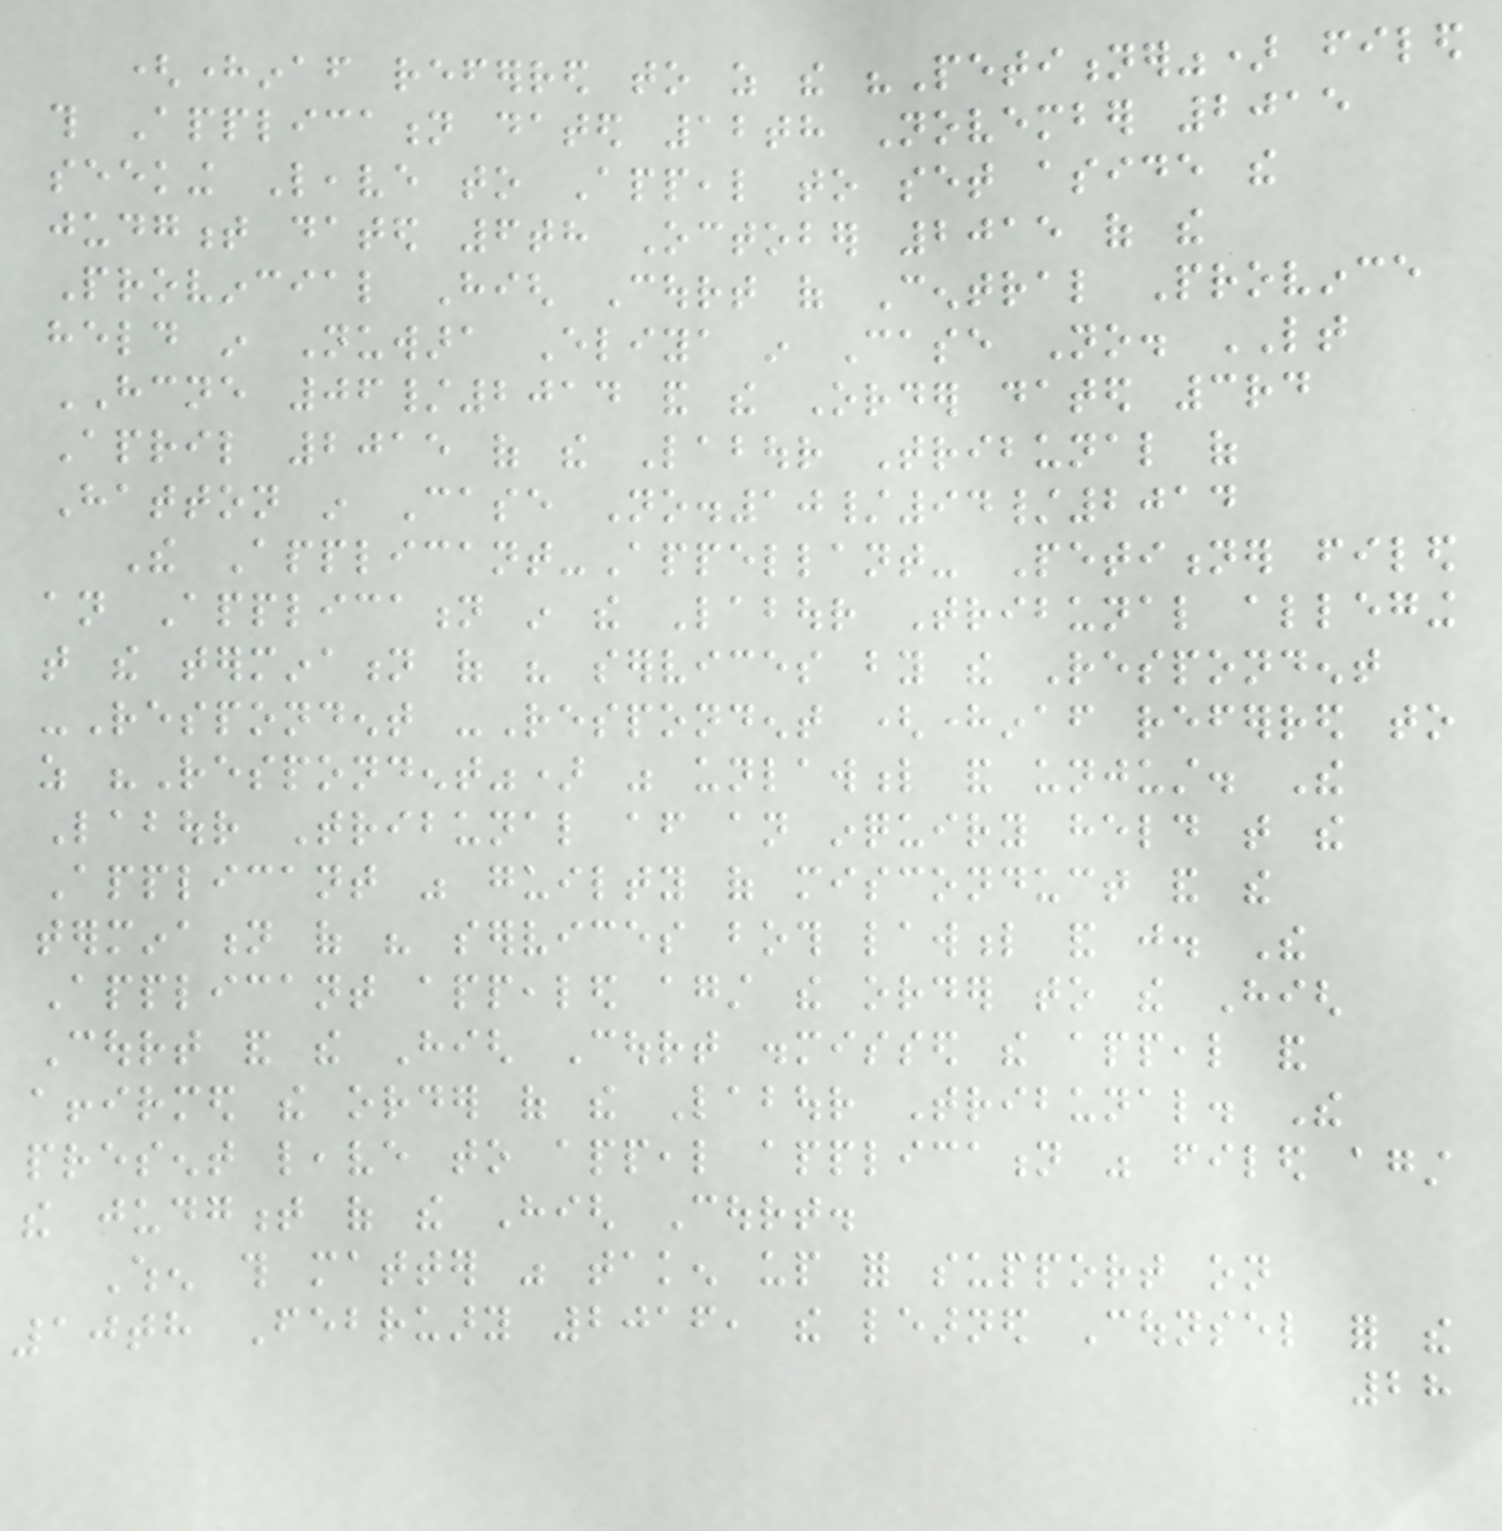(hereinafter referred to as the "Petitioner") filed
this Application dated 12th November 2015
seeking Leave to Appeal to set aside the
judgment dated 6th October 2015 of the
Provincial High Court of Central Province
held in Nuwara Eliya in Case No. LT
HCNE 06/2014 and the Order dated 3rd
April 2015 of the Labour Tribunal of
Hatton in Case No.10/94/2014
The Applicant-Appellant- Petitioner filed
an Application in the Labour Tribunal alleging
that the termination of his services by the Respondent
-Respondent -Respondent (hereinafter referred to
as "Respondent") was unlawful and unjust. The
Labour Tribunal after an inquiry held that the
Applicant was guilty of misconduct and the
termination of his services both lawful and just. The
Applicant appealed against the order to the High
Court and the High Court dismissed the appeal and
affirmed the order of the Labour Tribunal. The
present leave to appeal application was filed against
the judgment of the High Court.
When this matter was taken up for support on
10th February 2016, the learned Counsel for the
28
